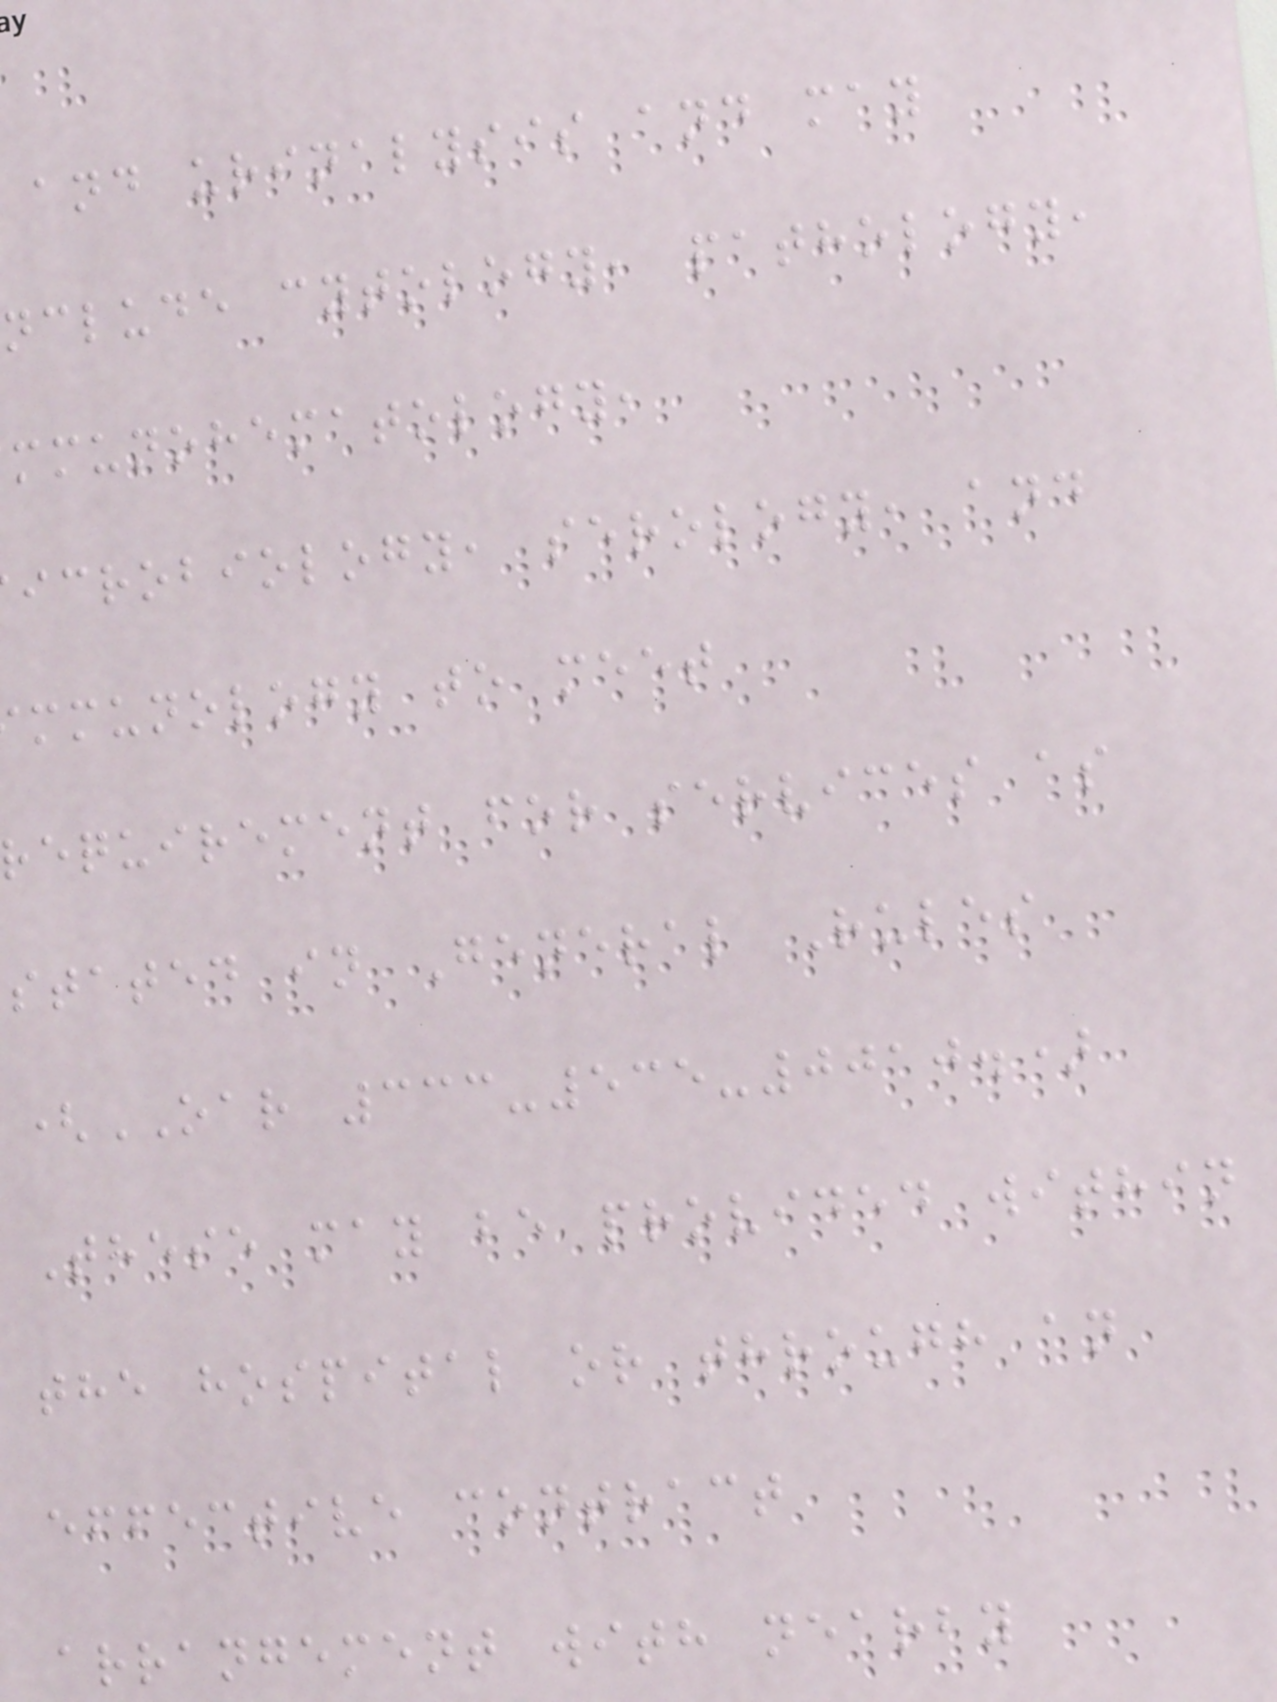and urinalysis and may
nclude cytology, pathology,
mmunohematology,
icrobiology, serology, and
mmunology to meet
requirement for services as
stated in General Rules
(OAR 333-535-0010.)
These may be provided within
the hospital or through an
effective contract
arrangement with nearby
